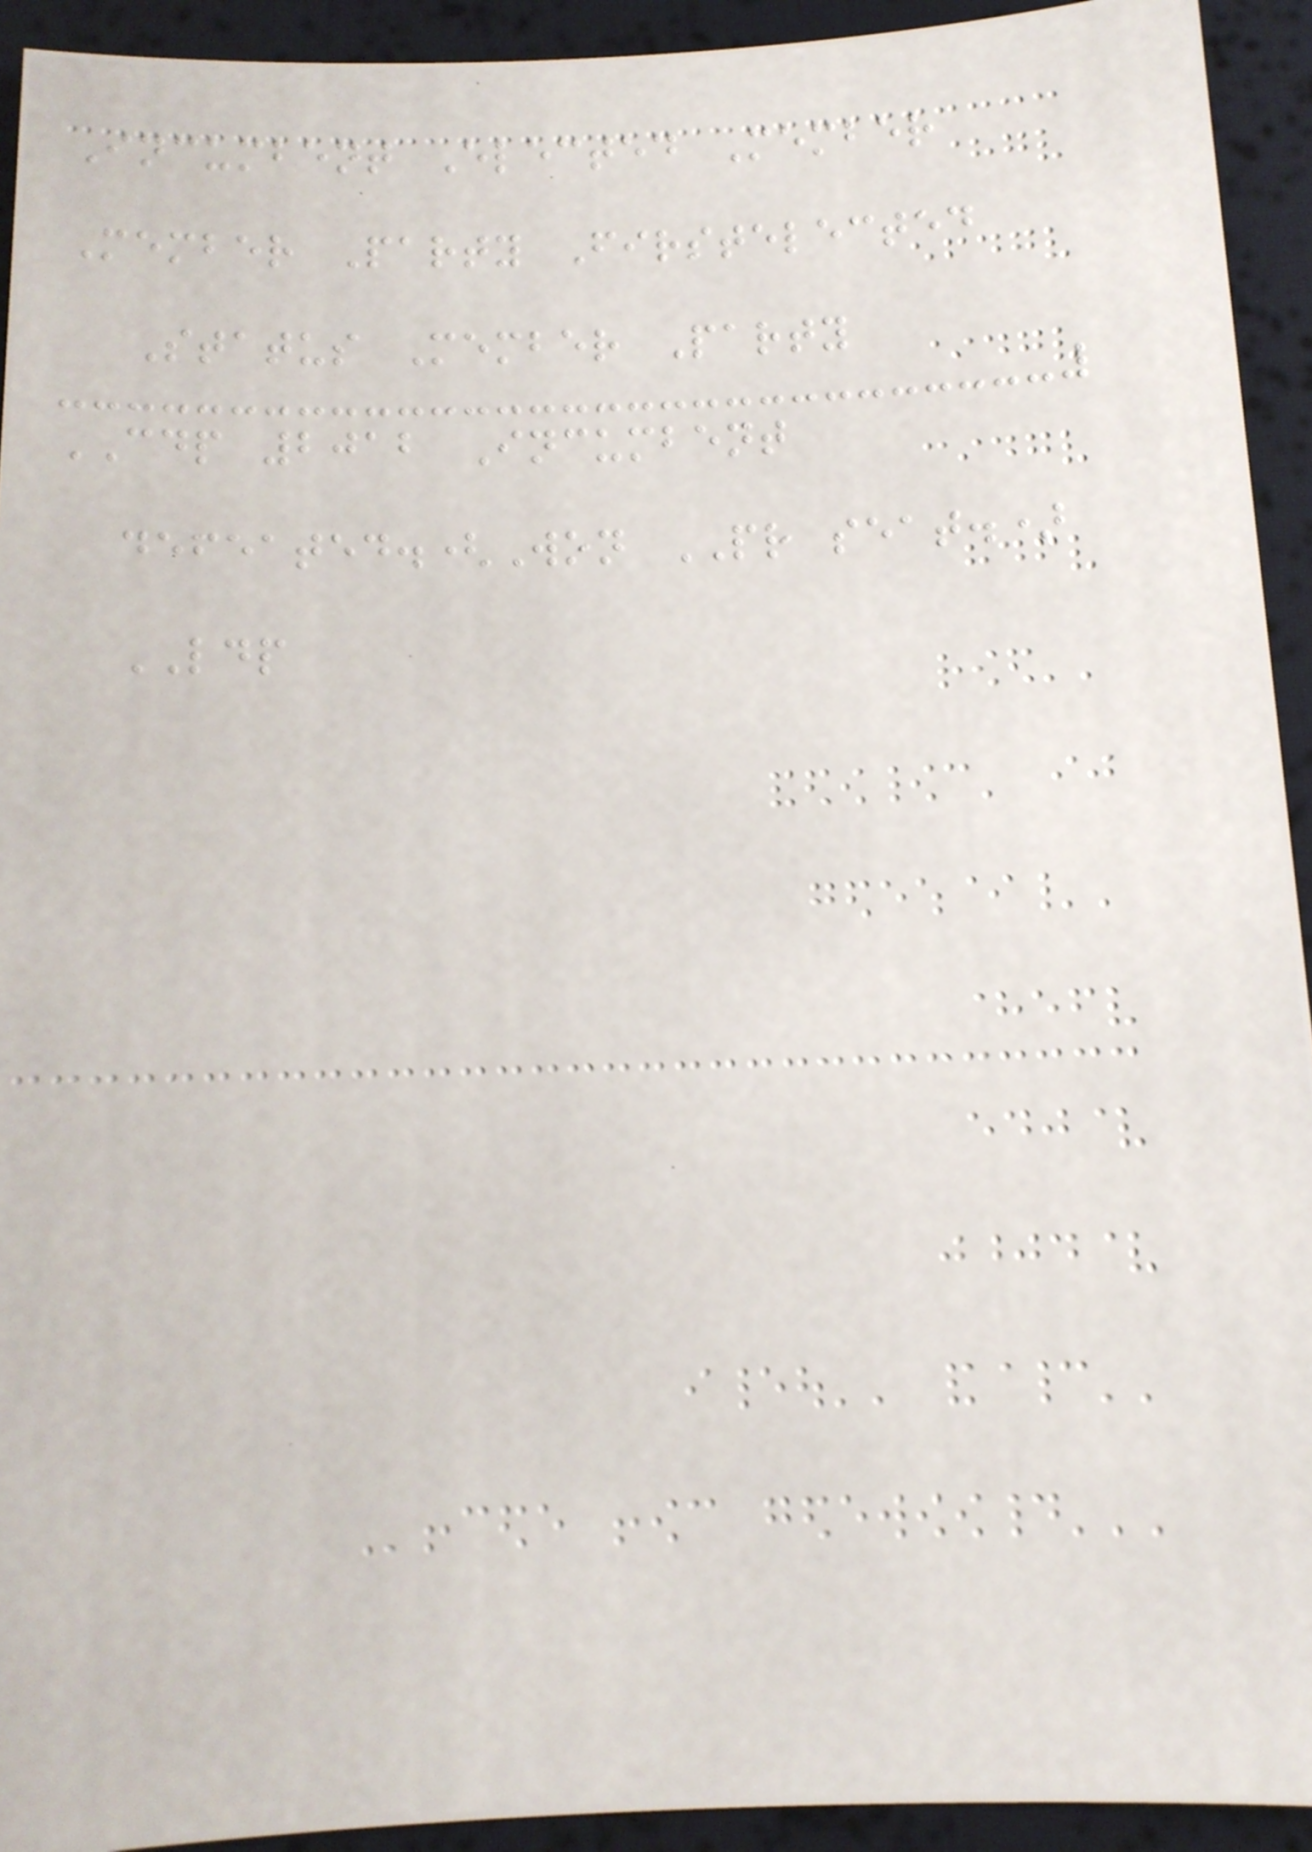Incumbent Elected Member
Member Party Firstelected
Status Member Party
CDP 2012 Incumbent
defeated.(Won PR seat.)
LDP
